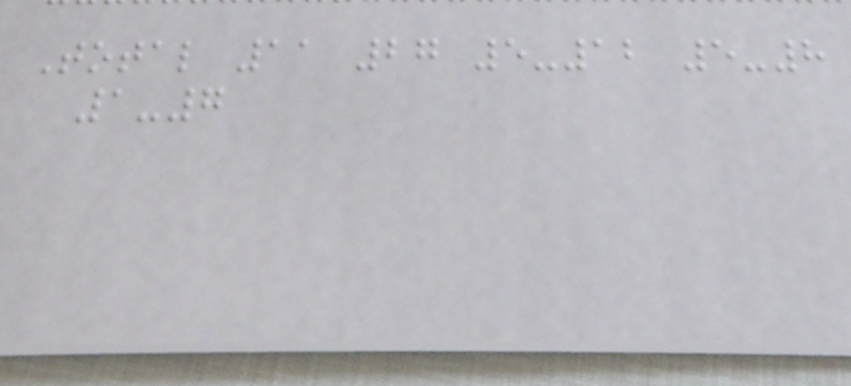Total 11 27 5-12 5-8
1-7
